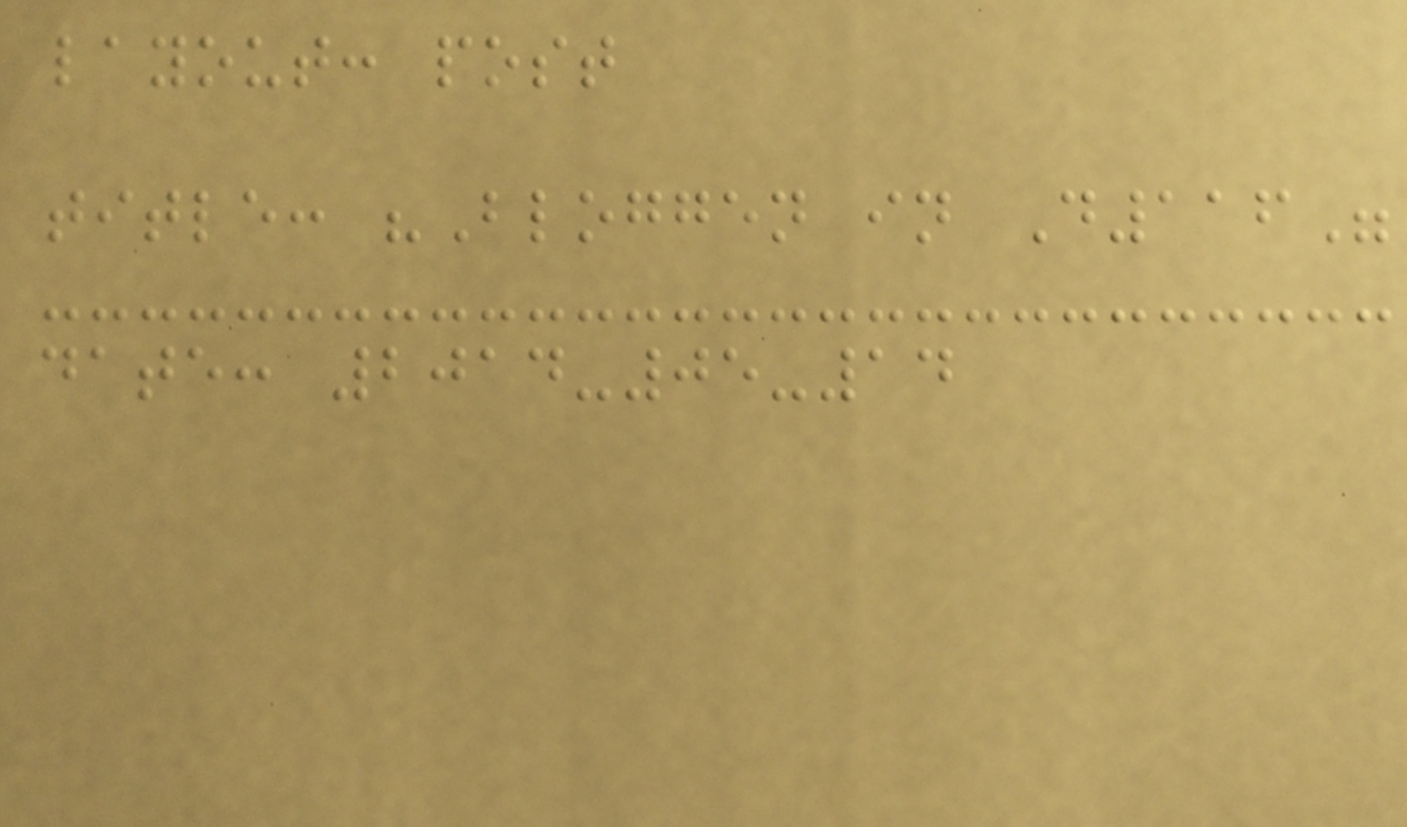layout: post
title: "Bloggen in D116"
date: 2014-05-14
